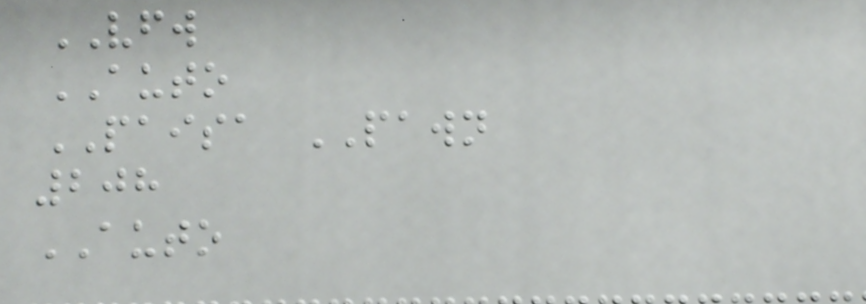VFW
AUTO
PAISA PAWN
208
AUTO
